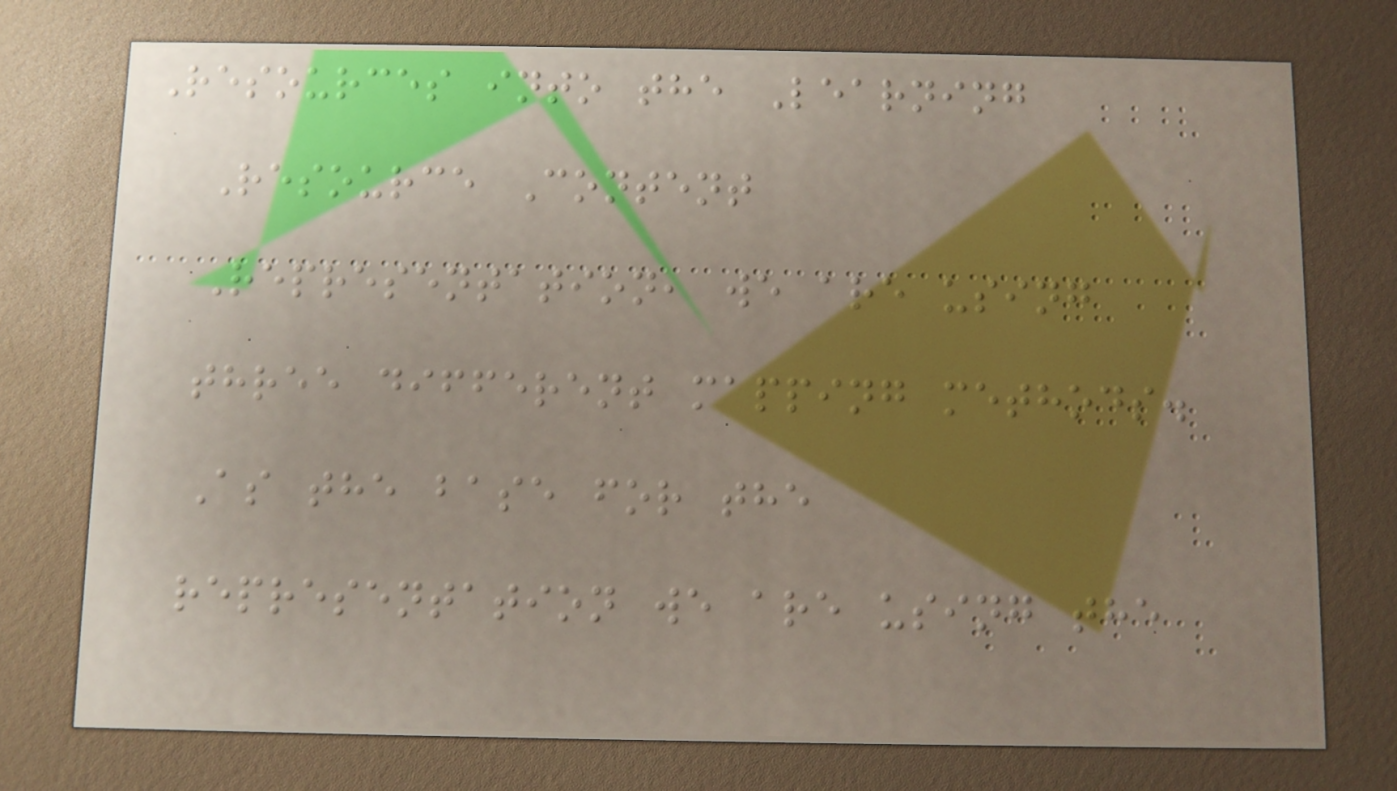Resources into the Learning
Resource Content
Representation, we are using
three different mapping methods.
As the base for the
representation we are using the
